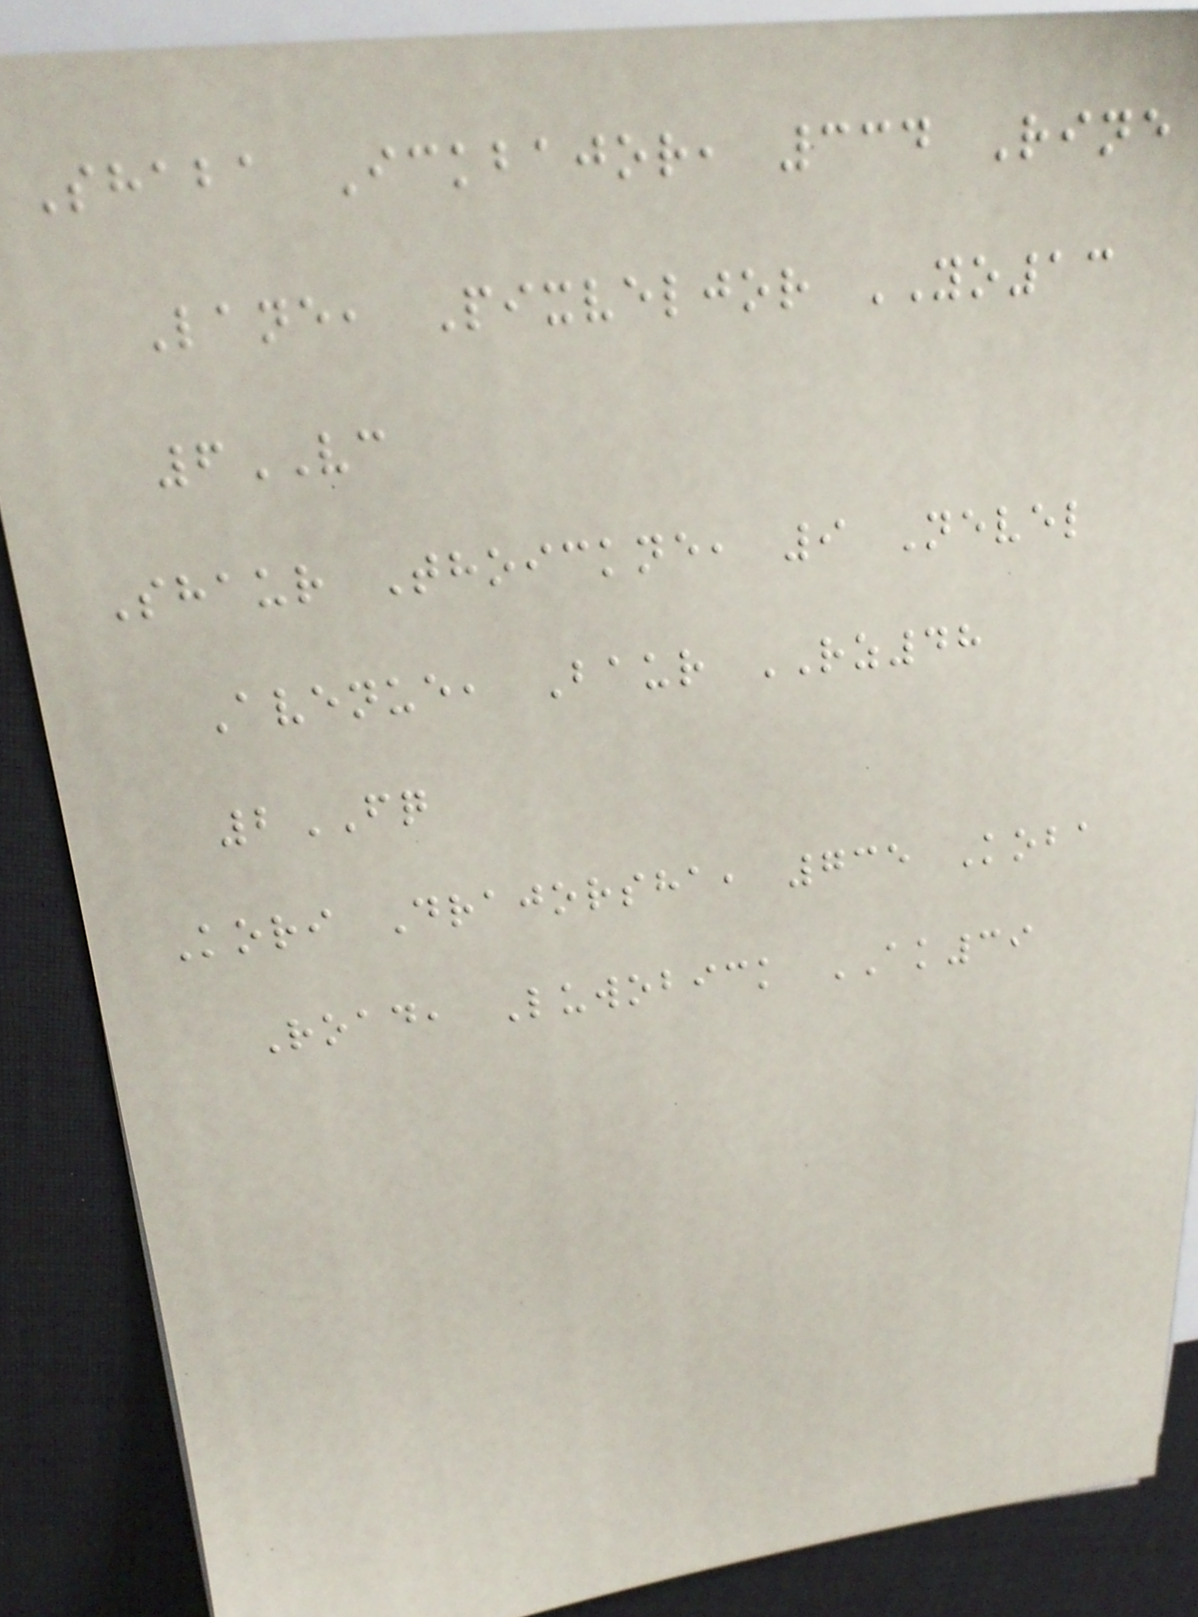Shaba Ickbajor, 334 Rine
Lane, Pixveljor YO13
6VC
Shaur Thoickne, 9 Nevel
Avenue, Baur RZ48
2FQ
Kori Drajorsha, 735 Koba
Road, Luwobick AK39
